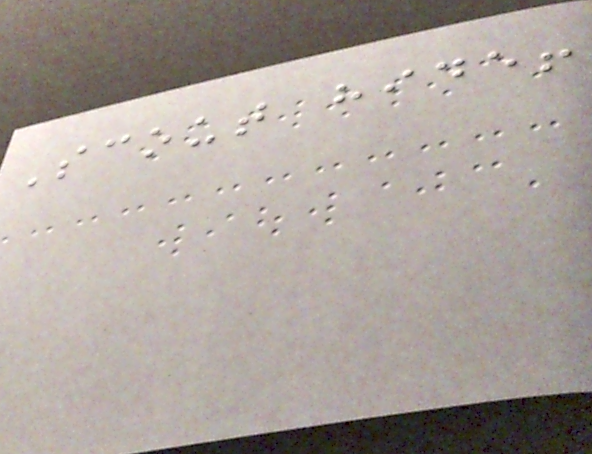Scout hide!
